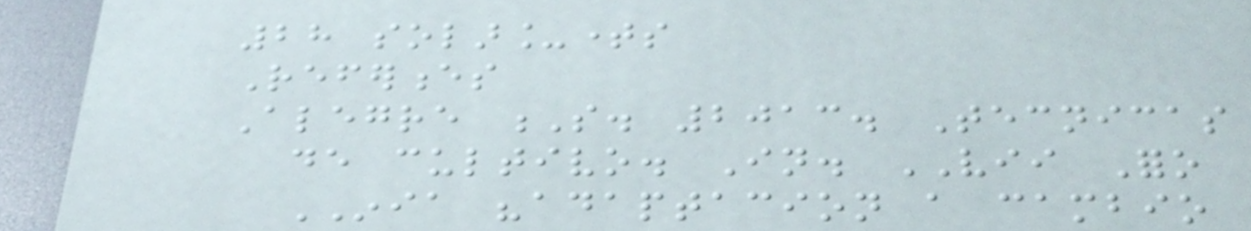28 solar_times
References
Alegre S. 2013. Tecnicas
de cultivo. In. VII Foro
INIA "adaptacion a cambio
